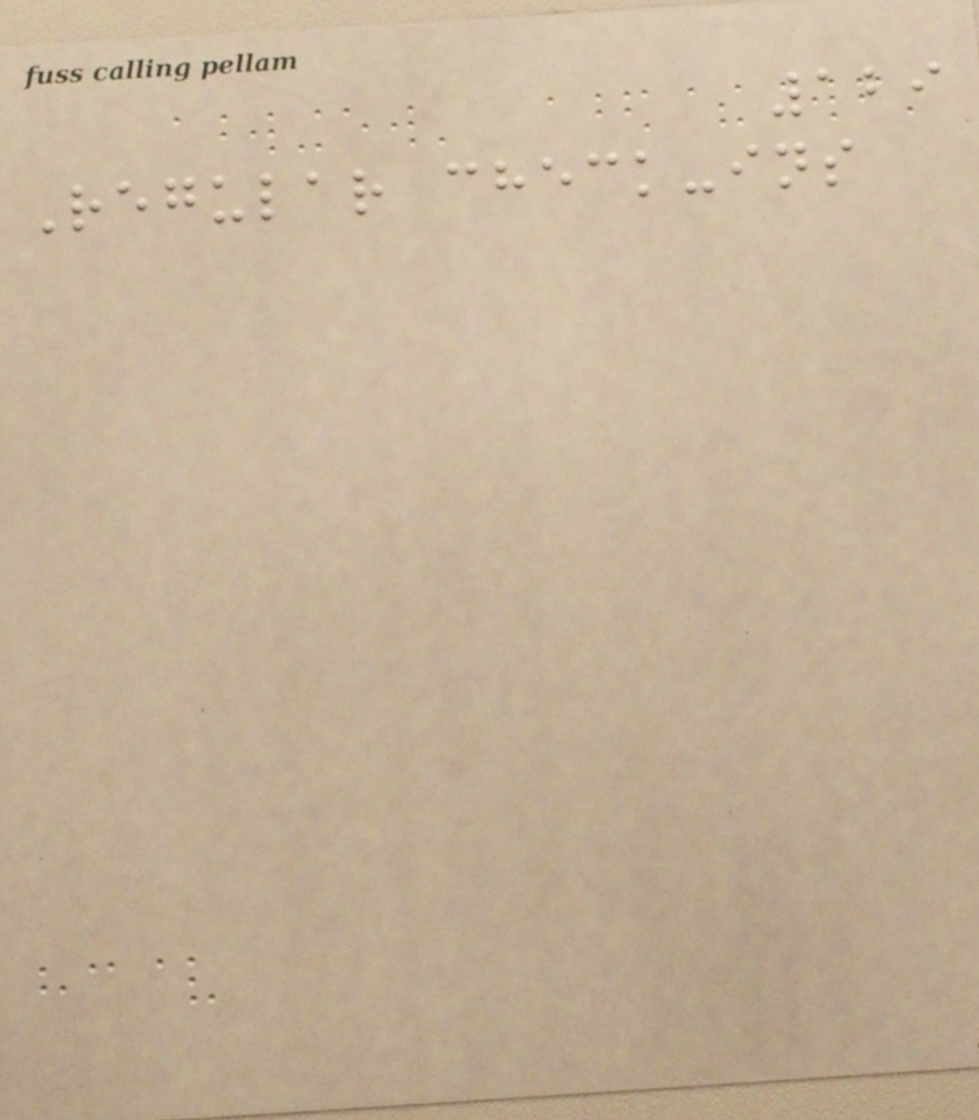129
Regular check-ins
